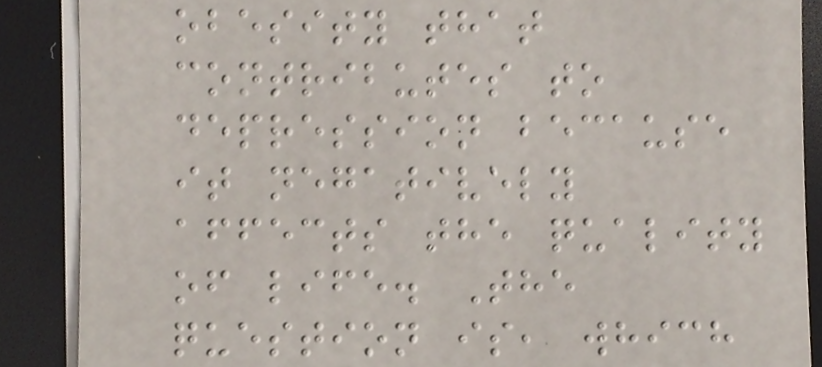obesity that
contributes to
depression because
it negatively
affects the quality
of life. The
question is, which
